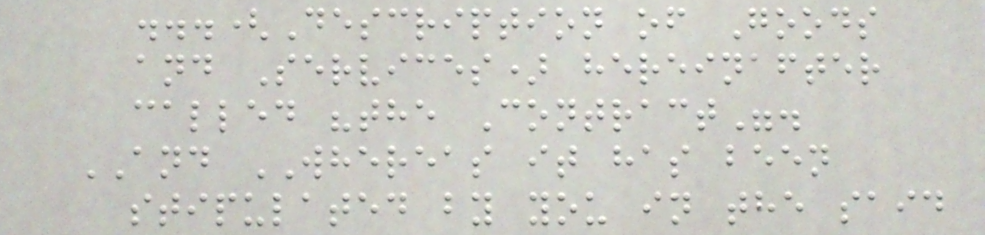...(Description of Goods
and Services) hereinafter
called "the Contract".
AND WHEREAS it has been
stipulated by you in the said
